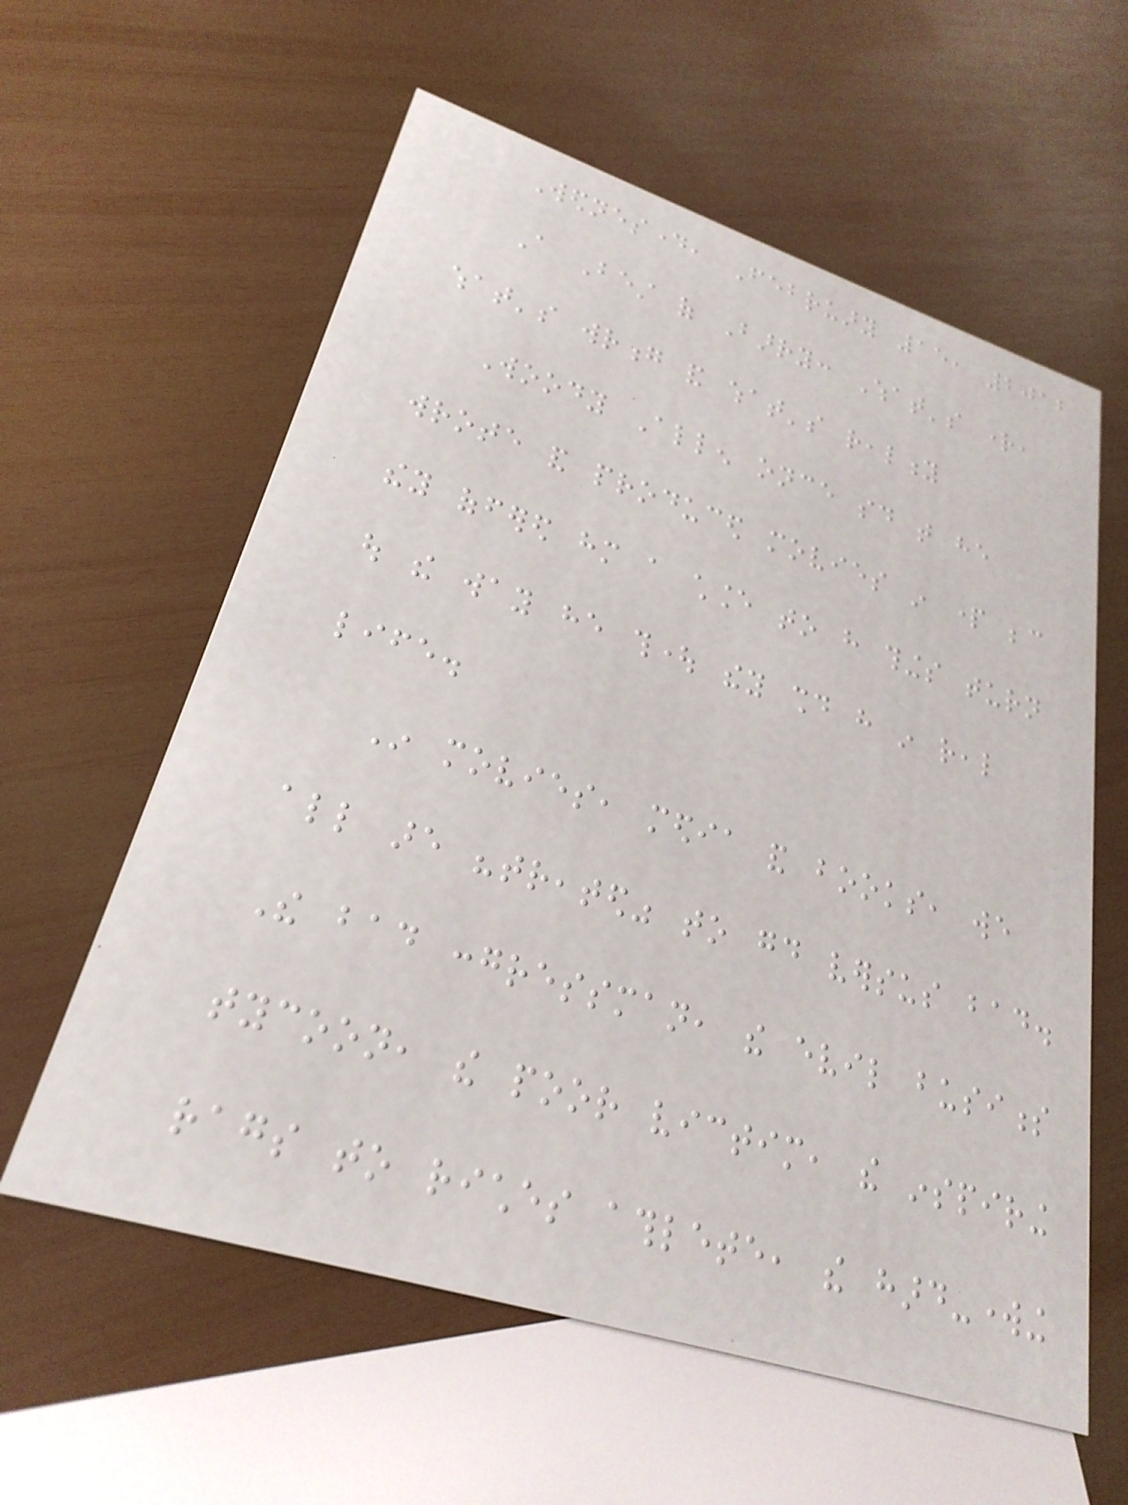Wednesday, February 15, 2012
A Best of Barry: What's right,
what's wrong and what's reality
Woody Allen once said that he
wrote and produced movies in part because
they offered him a chance to have things turn
out the way he thought they should have in real
life.
In movies, media and books, we
all are "treated" to good versus bad.
The bad congressman, the evil business
tycoon, the poor victim, the inspiring
rags to riches athlete, the hard-working
